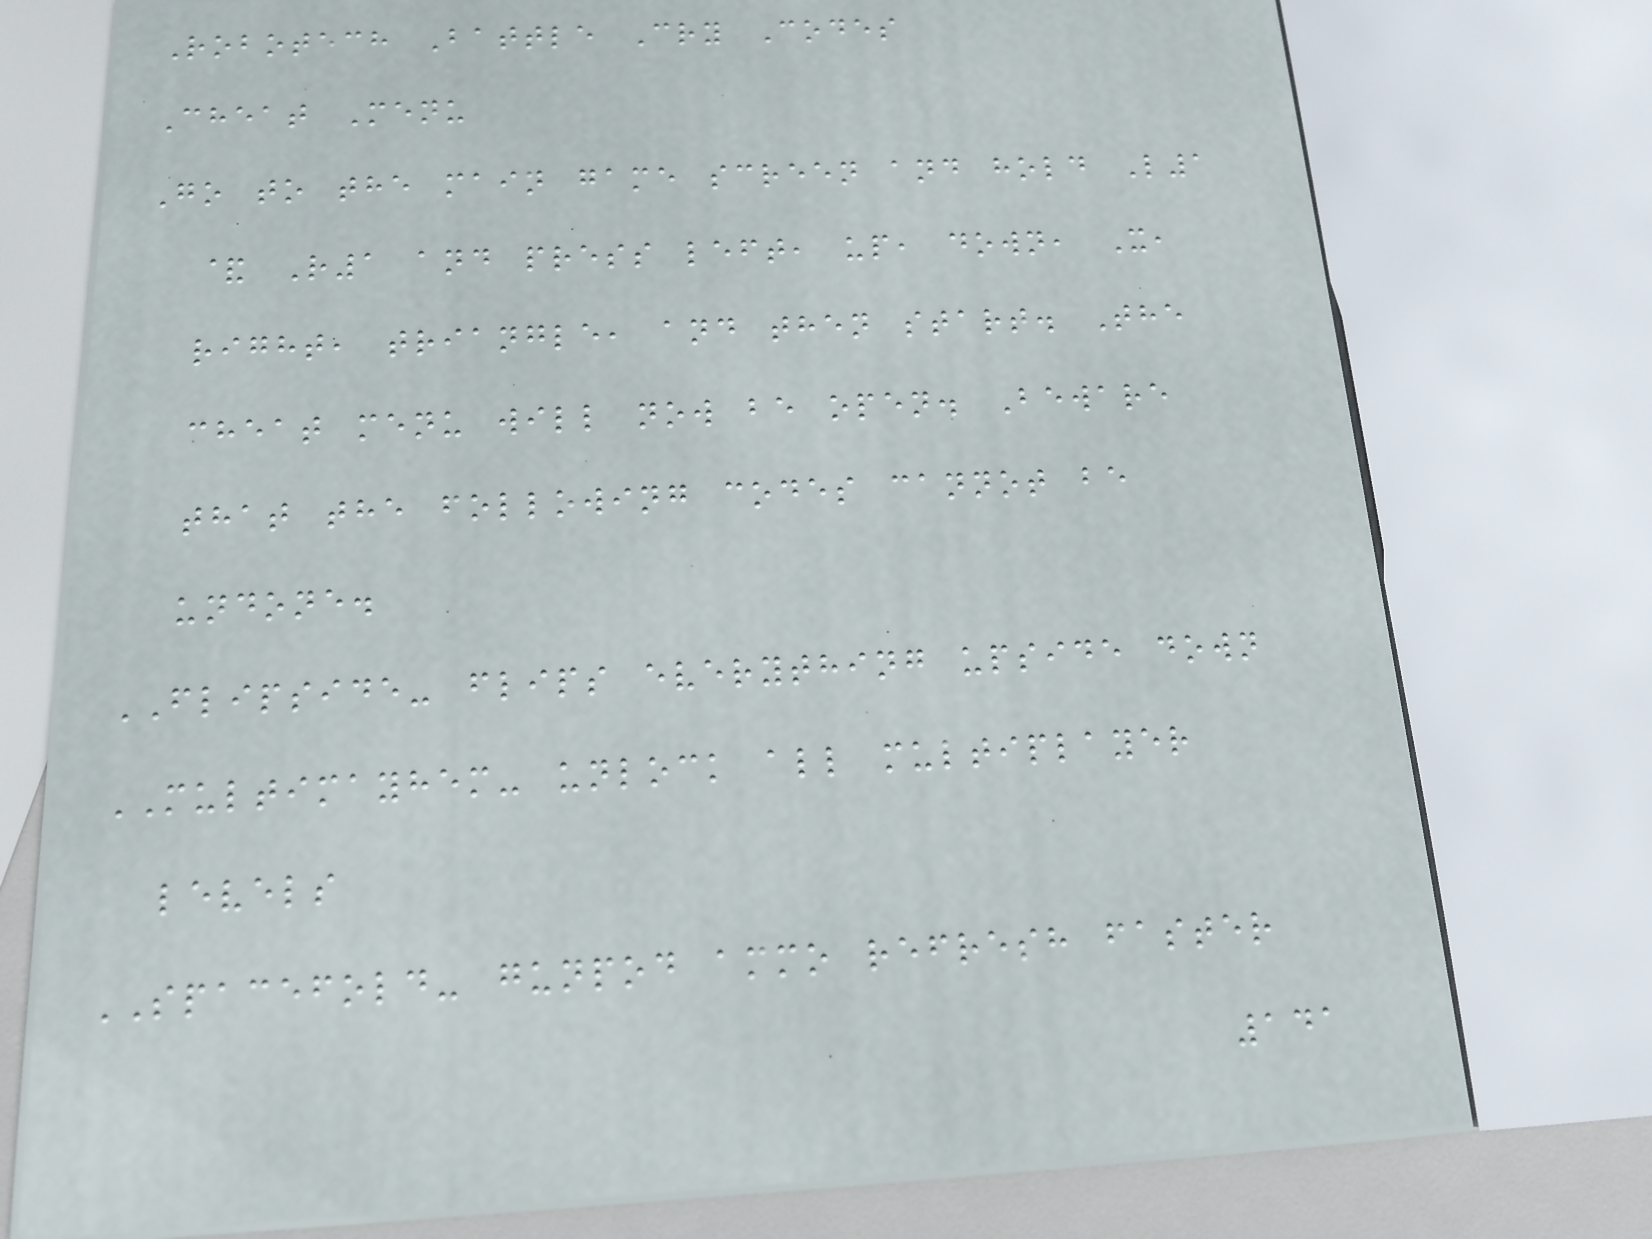Robotech Battle Cry Codes
Cheat Menu
Go to the main game screen and hold L1
& R1 and press left, up, down, X,
right, triangle, and then start. The
cheat menu will now be open. Beware
that the following codes cannot be
undone.
FLIPSIDE- flips everything upside down
MULTIMAYHEM- unlock all multiplayer
levels
SPACEFOLD- gunpod ammo refresh faster
141
